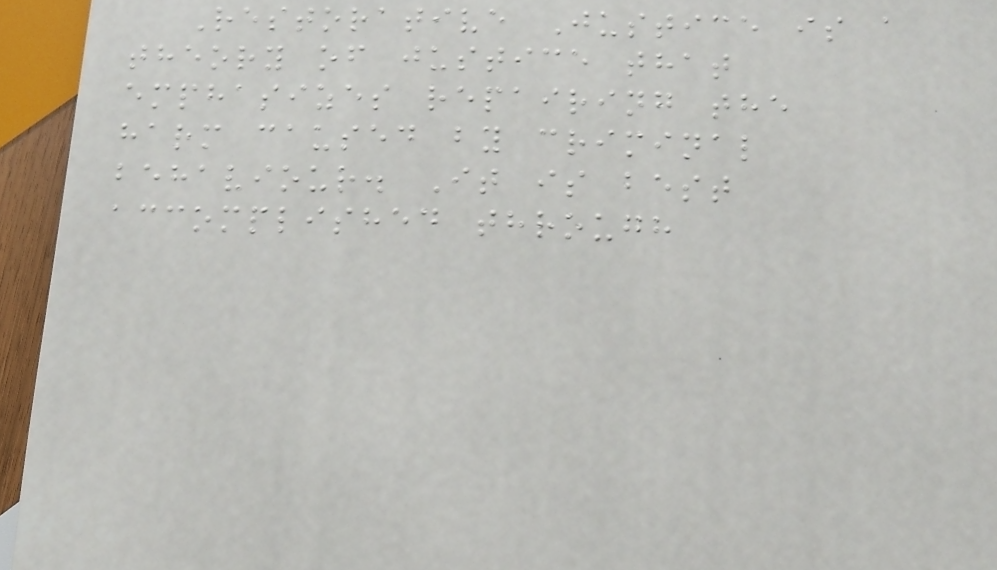Restorative Justice is a
theory of justice that
emphasizes repairing the
harm caused by criminal
behaviour. It is best
accomplished through
